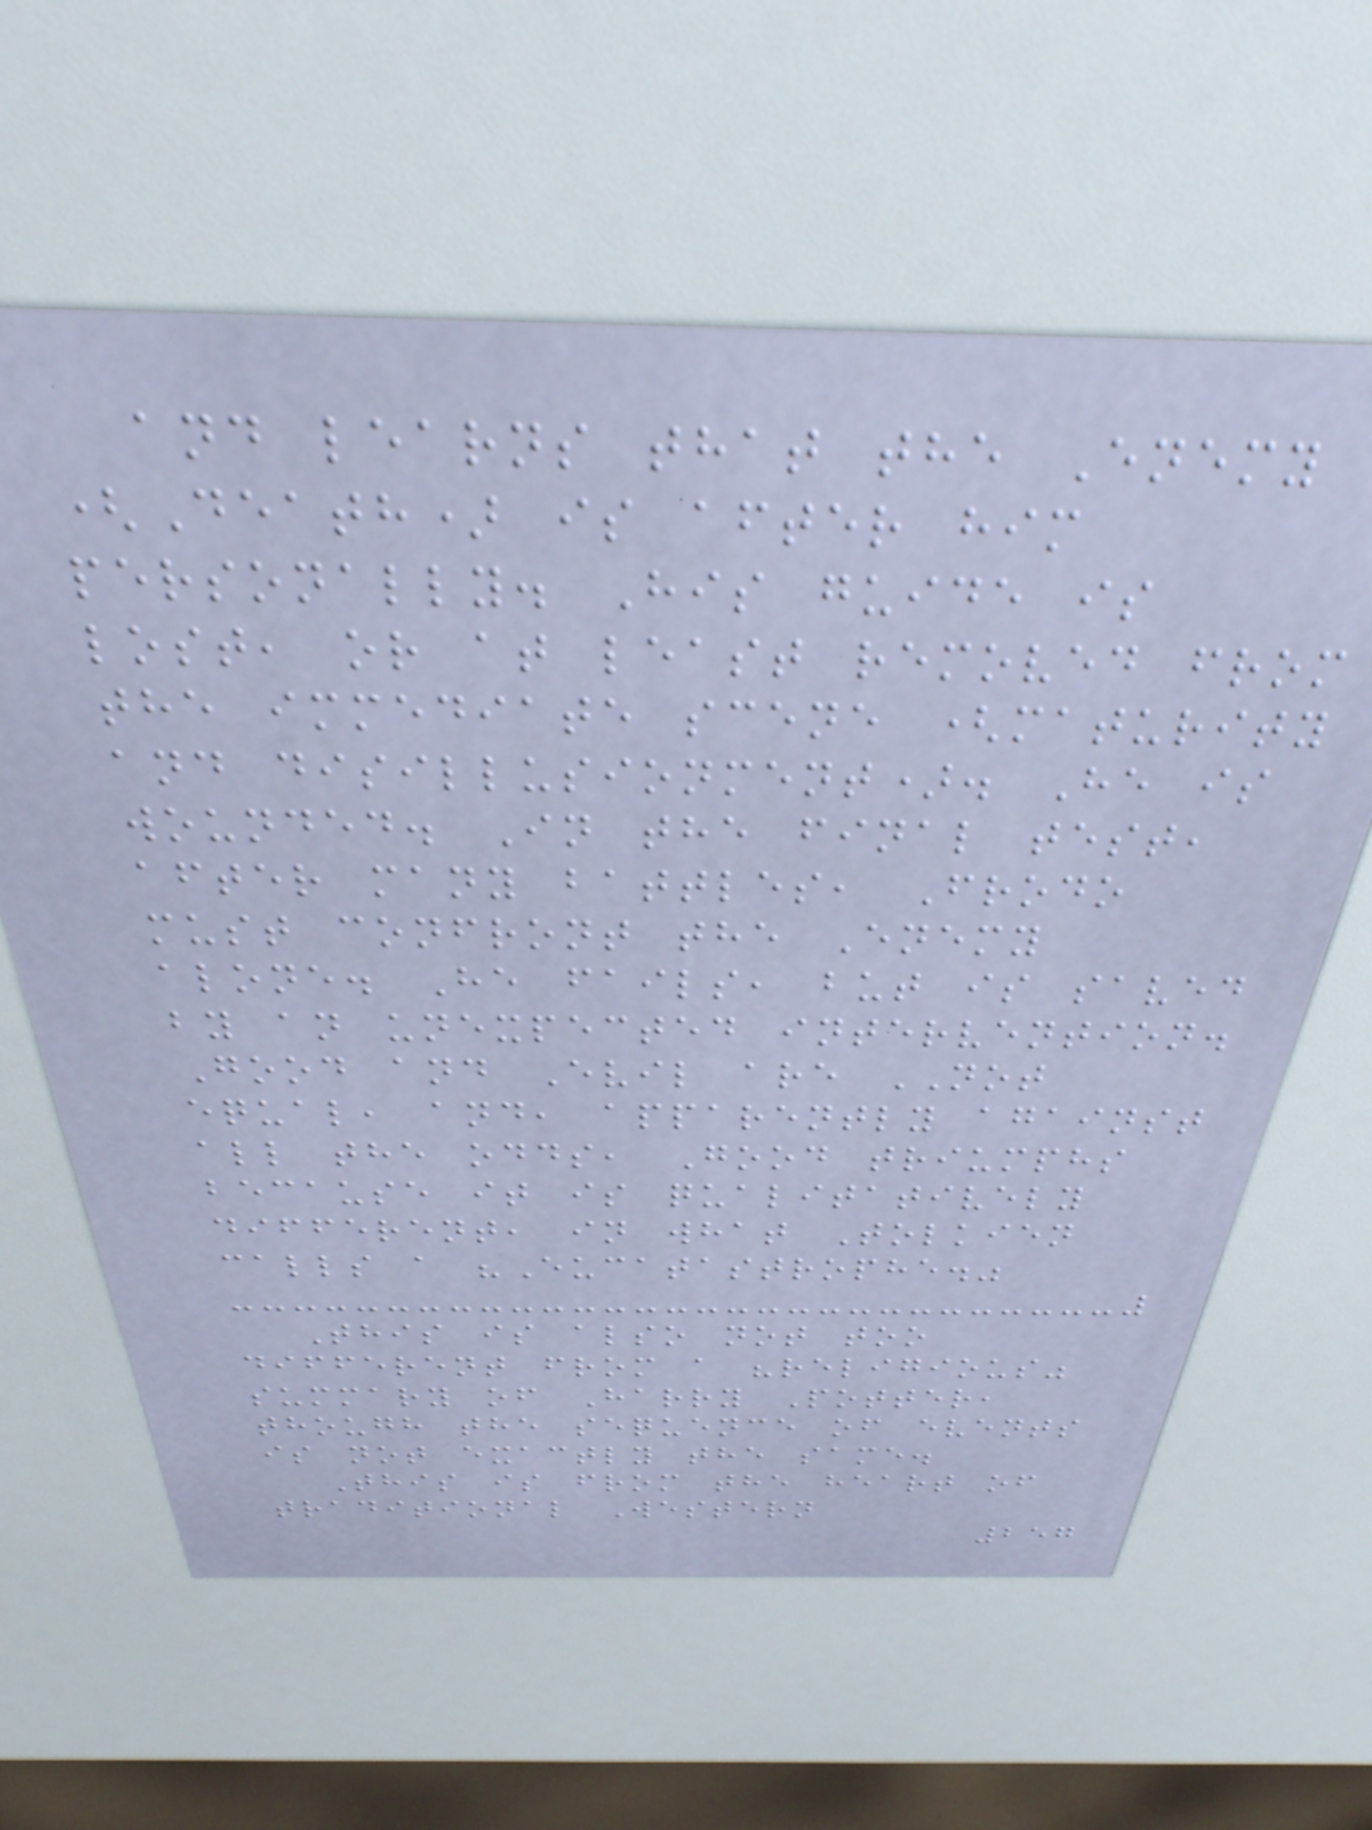and learns that the Enemy
(Death) is after him
personally. His guide is
lost, or at least removed from
the immediate scene (maturity
and disillusionment). He is
wounded. In the final test,
after many battles, Frodo
must confront the Enemy
alone. He fails, but is saved
by an unexpected intervention.
Good and Evil are NOT
equal, and, apparently against
all the odds, Good triumphs
because it is qualitatively
different, in what Tolkien
calls a "Eucatastrophe."
This is also not too
different from a "religious"
summary of Harry Potter,
though the sequence of events
is not exactly the same.
This is from the heart of
traditional Western
257
